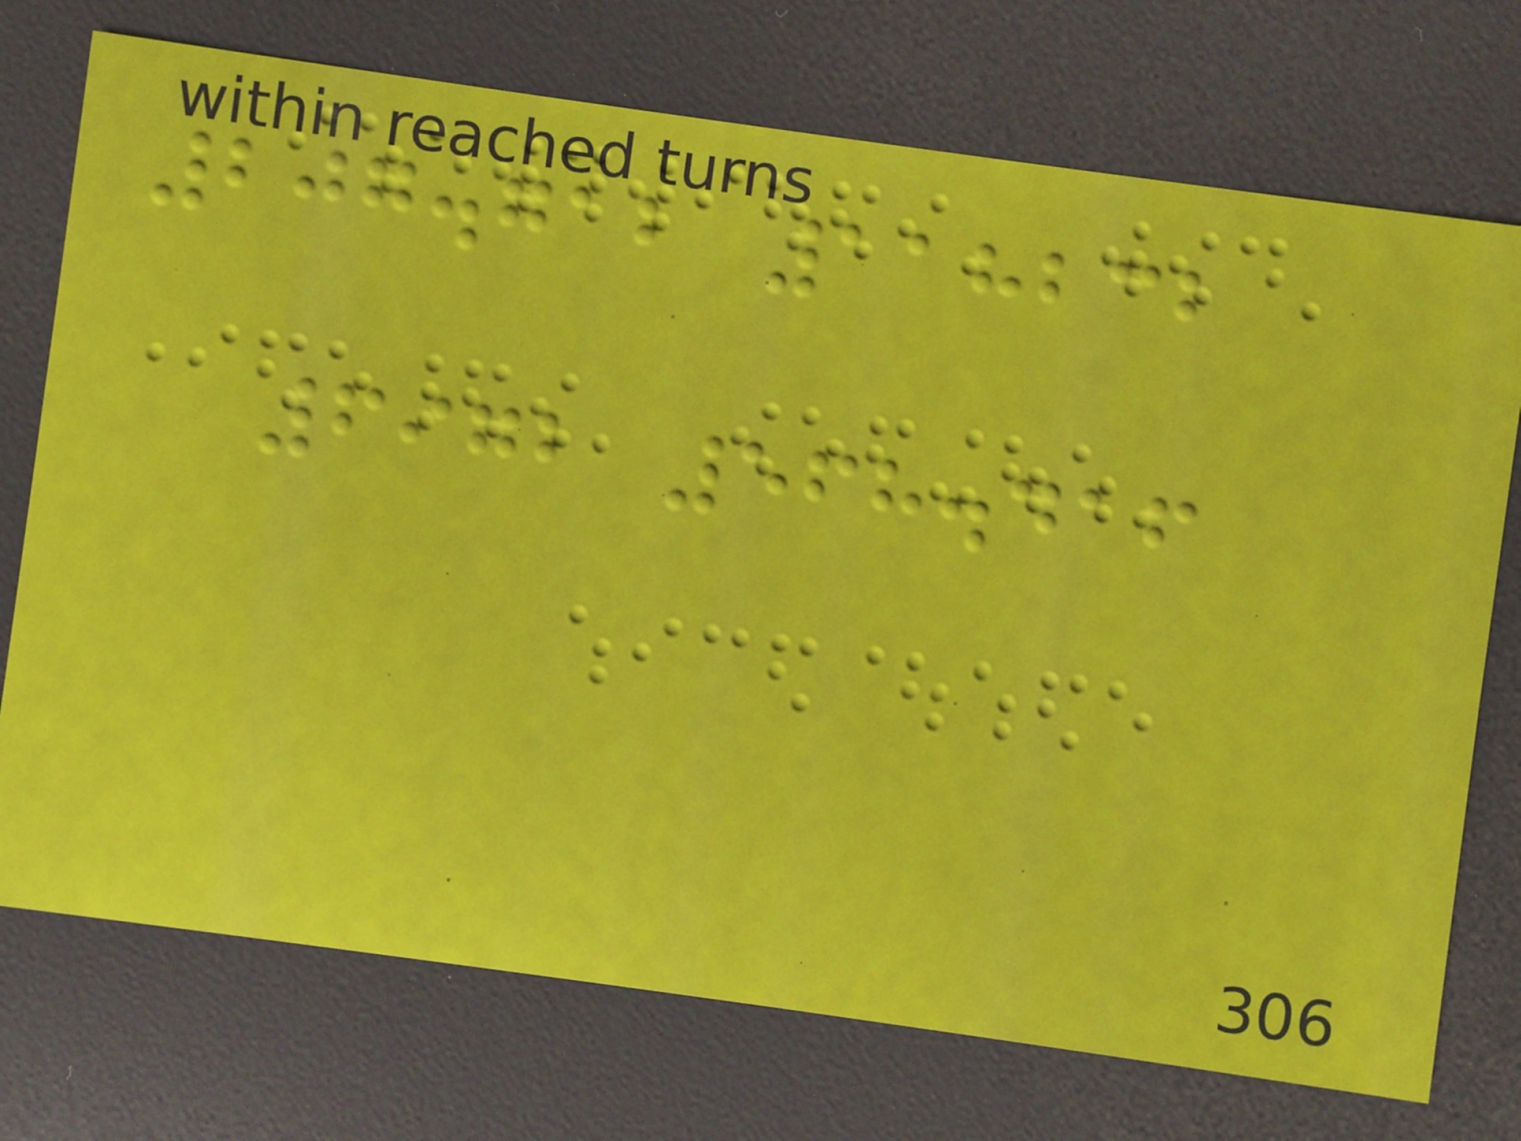207.712 118232
6972 568.416
